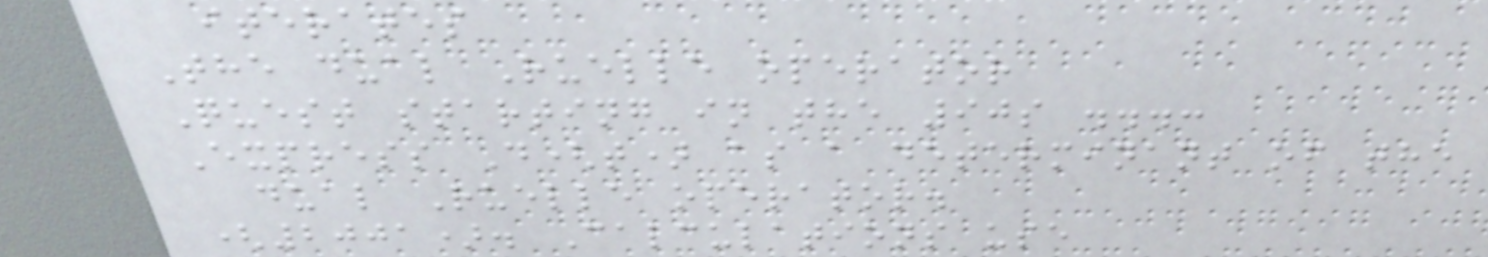iterates
The dual Ruelle operator
Quest starting in the 90s ...:
Express D(t) as a determinant of the
dual Ruelle operator.
(2001). Calculations use
